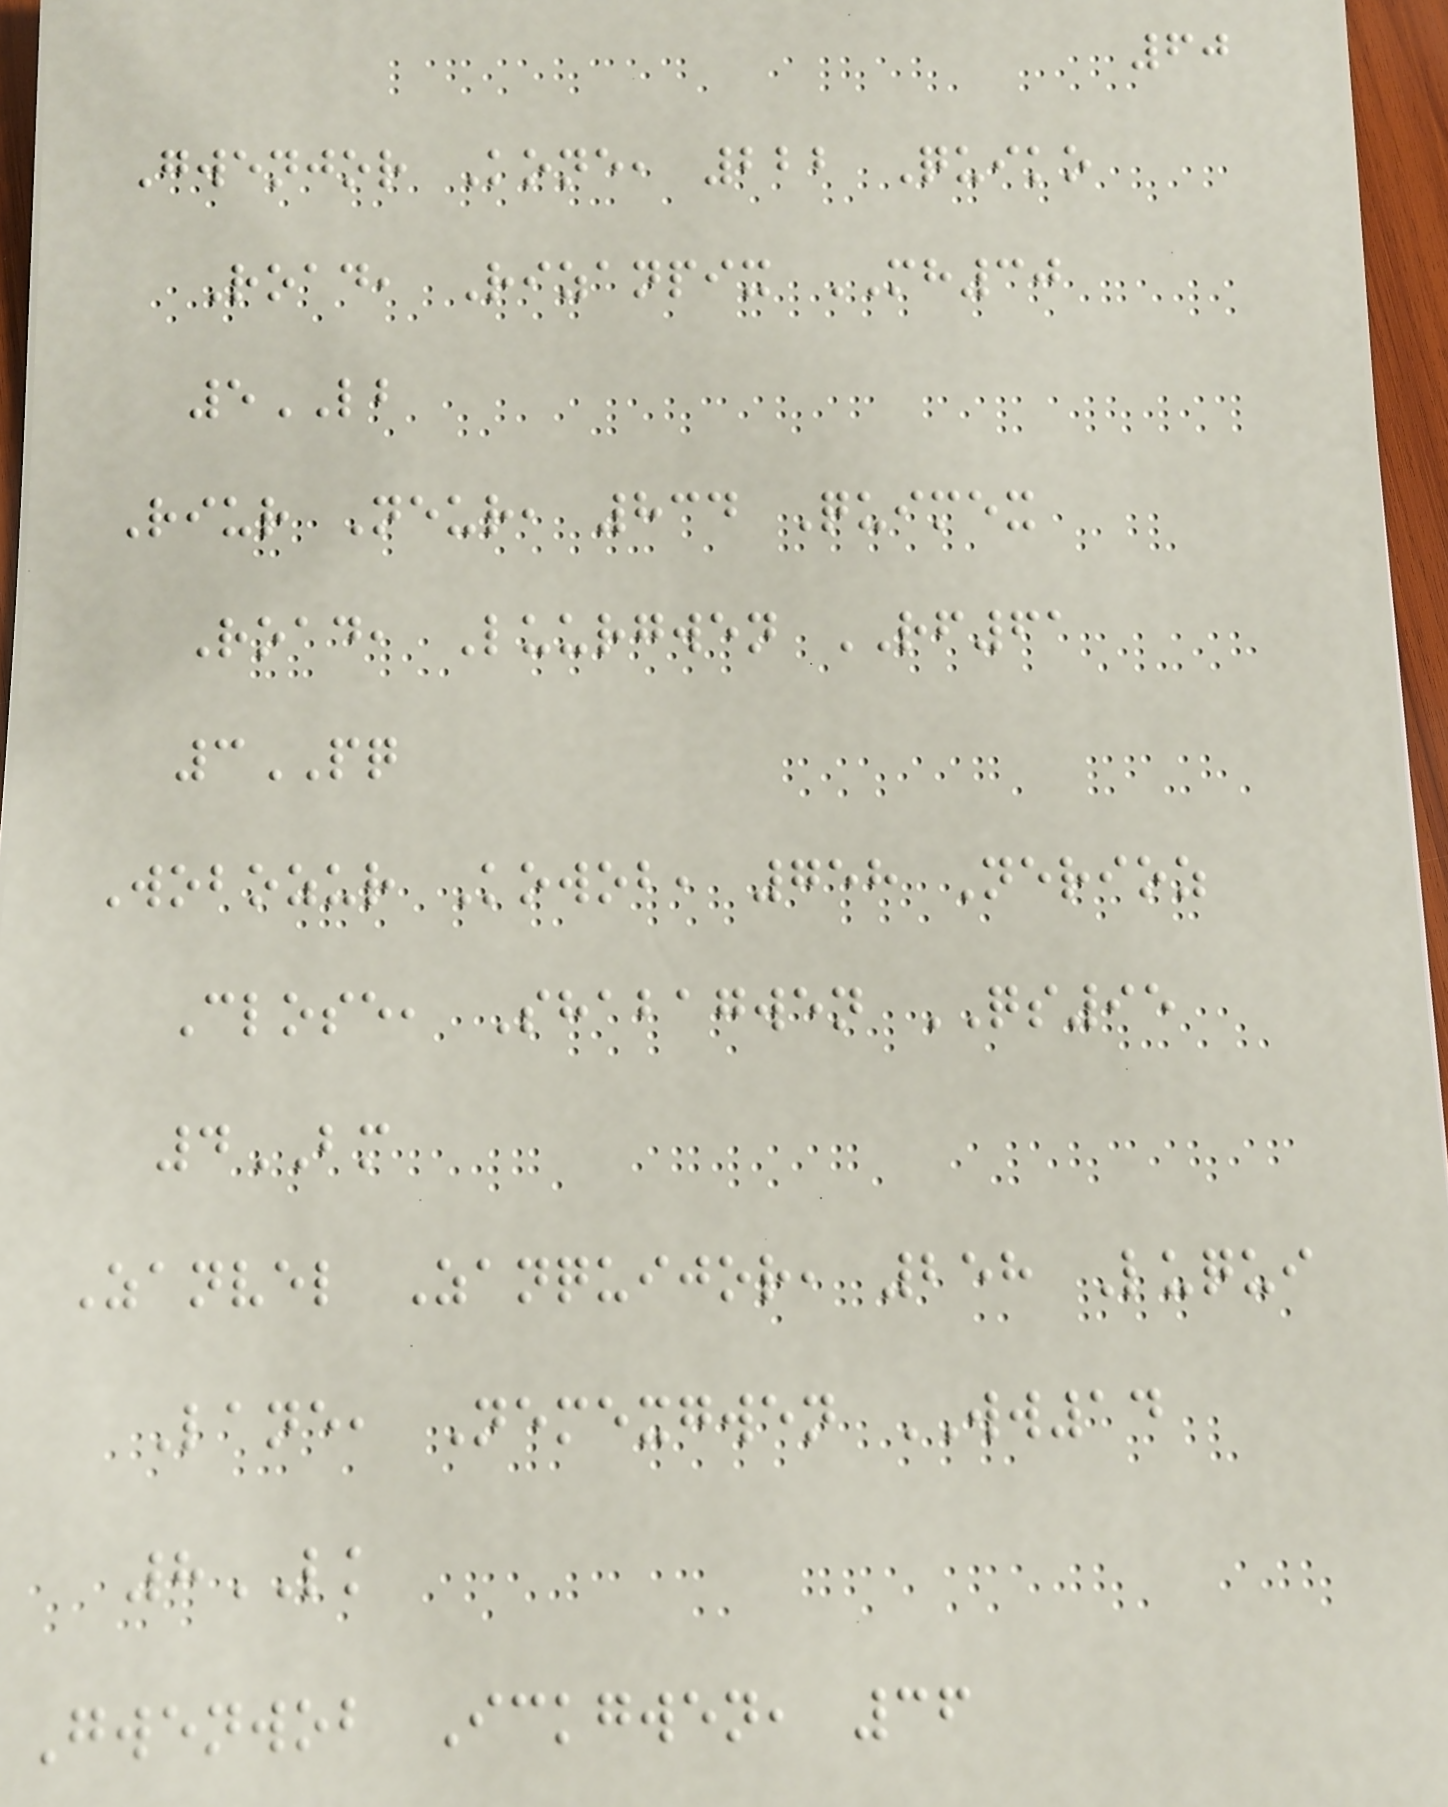60
Gwenjor Kone, 222 Quiko
Road, Rizanpix MH30
5LB
Riur Neur, 834 Quimex
Road, Luurgwen RF61
3PQ
Wobozur Kowob, 758 Nerioz
Close, Shabagwen QS95
4BM
Zanvel Zanquijor, 258 Luqui
Lane, Nemexgwen WW14
8LK
Gwenwob Ickgwen, 36
